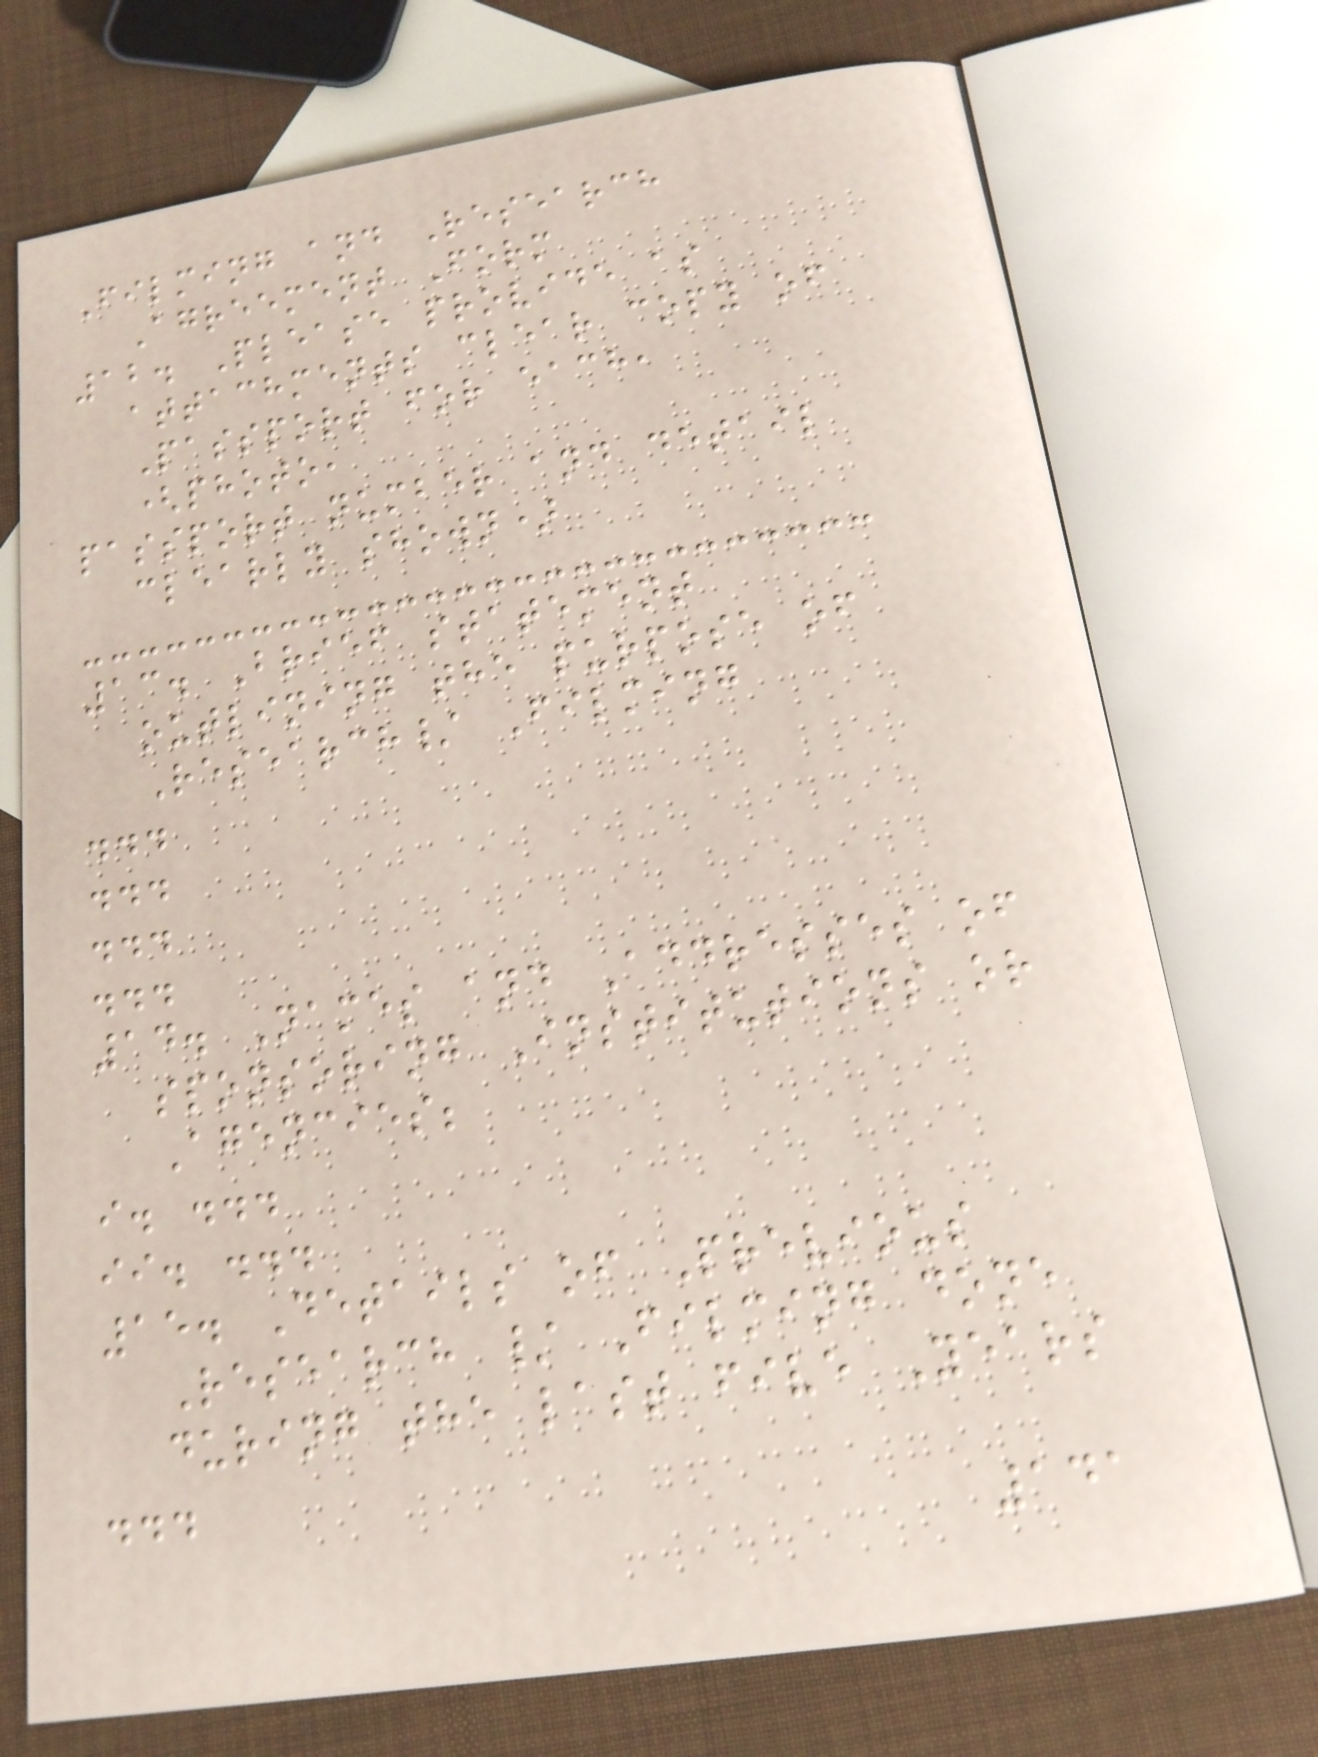Filming and Research
Agreement Form
12. Please provide as
attachments clear copy of
Passport for each,
(photo,
passport number and detail
clearly shown)
13. Brief statement
outlining the purpose of
Research/ Filming
...
...
...
...
14. Names and Addresses of
sponsoring Institutions or
Agencies;
i. ...
ii. ...
15. Details of Previous
Research / Filming done
during the last five Years
...
141
